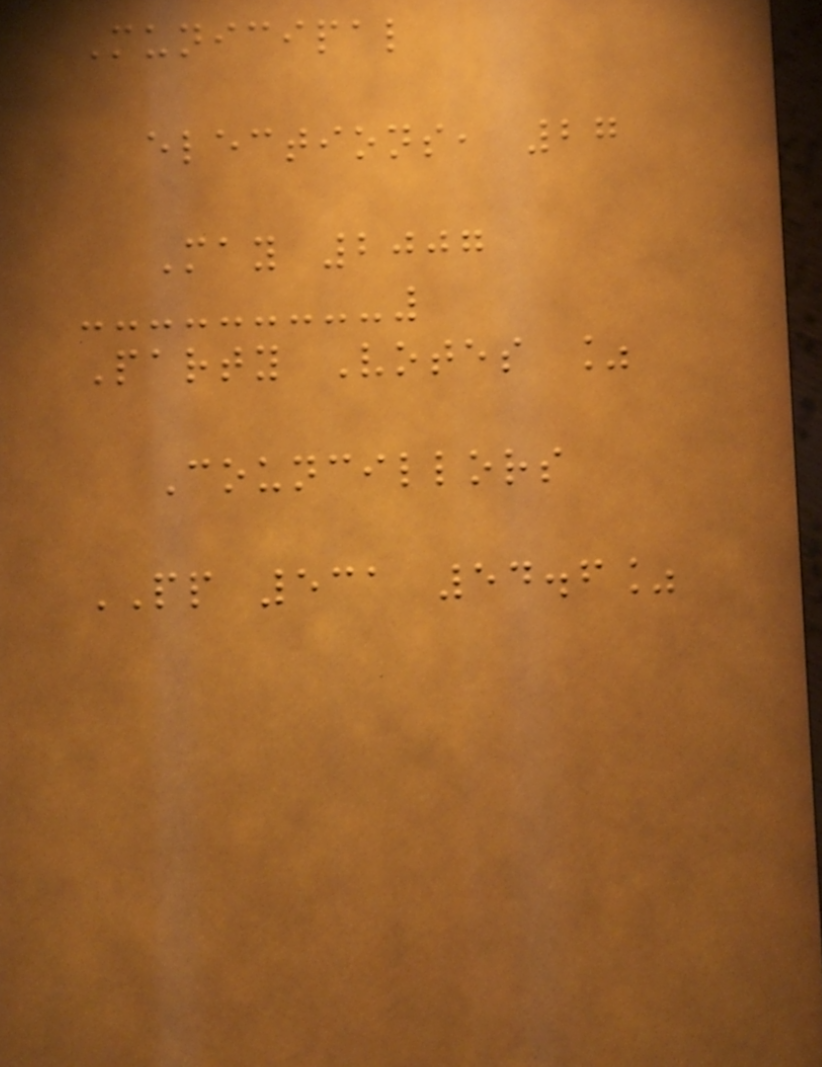Municipal
elections, 27
May 2007
Party Votes %
Councillors
PP 531 54.6%
